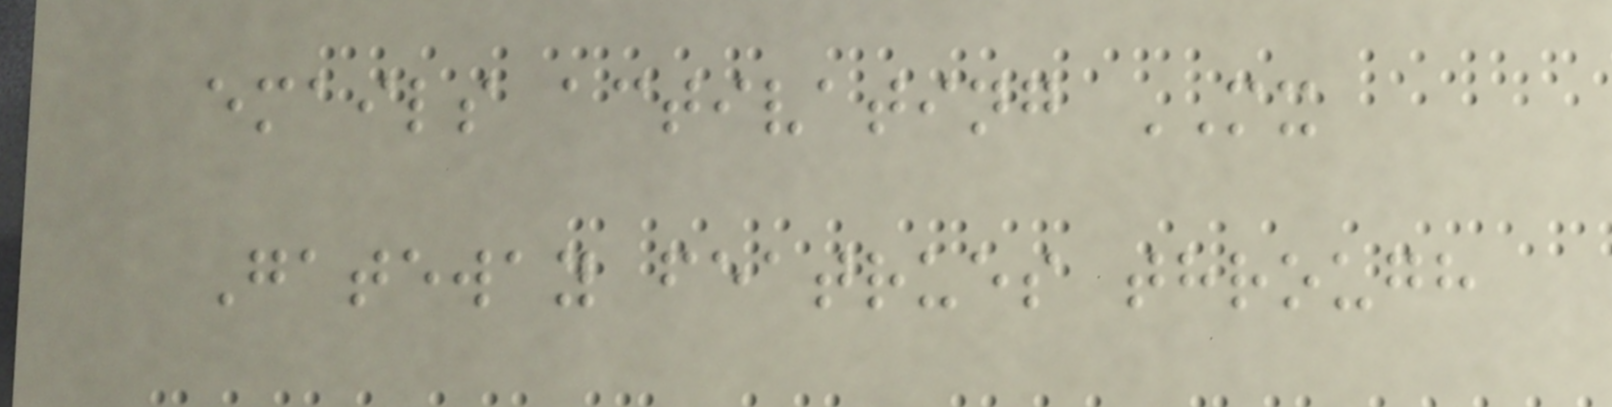emails activating MX
Gateway featrues through
